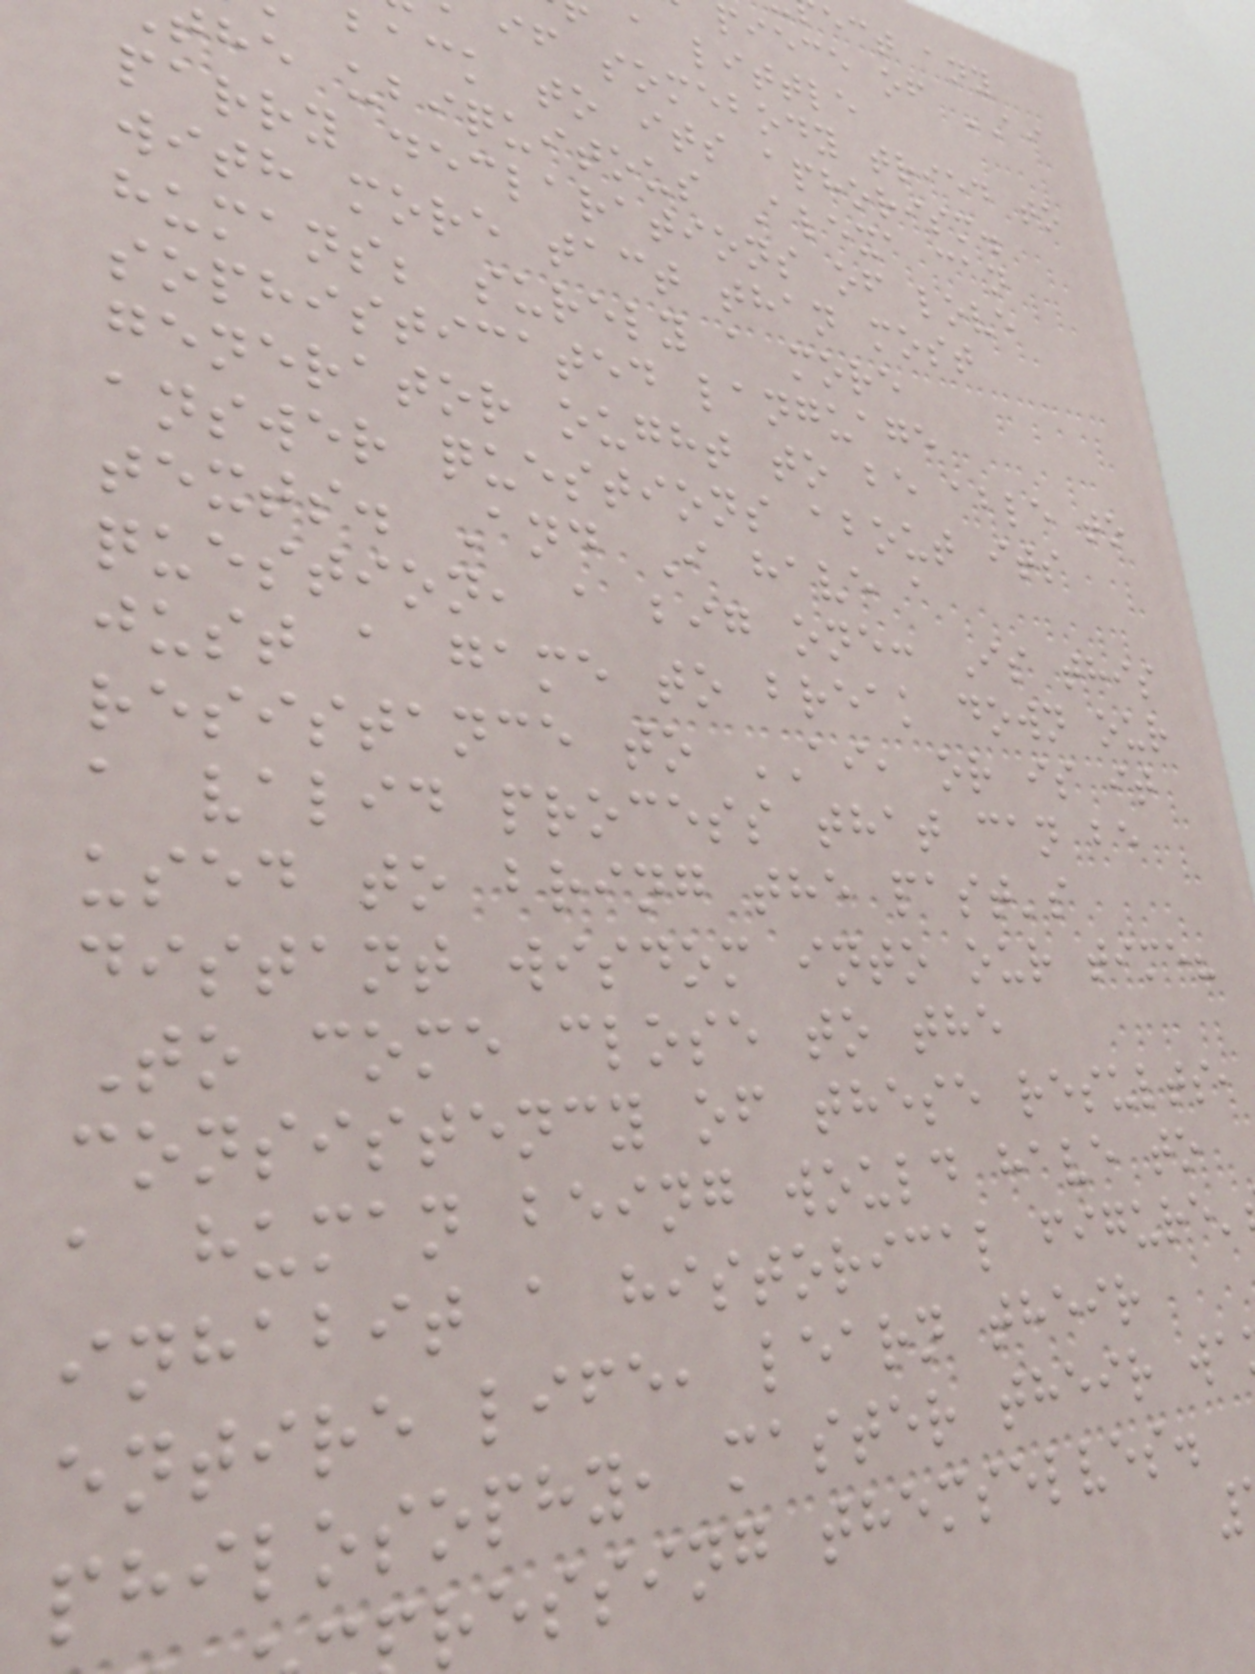ect any
piece of AI
a little
if somebody tried to
back to its aphorism.
he ubiquitous Alexa can
parry declarations of love
with more tact than most
humans; surely a more
sophisticated language
generator ought to be able to
answer questions about its
texts. And I have a
question, a big one: Is this
just a game to break down our
resistance to AI, or is it
a valid process that can be
used to bring the past's
distant wisdom into our time?
To come close to the
consistency of these results,
a human being would have to
inhabit a historical figure'
entire life, learn their
philosophy, master their wa
ressing themselves.
